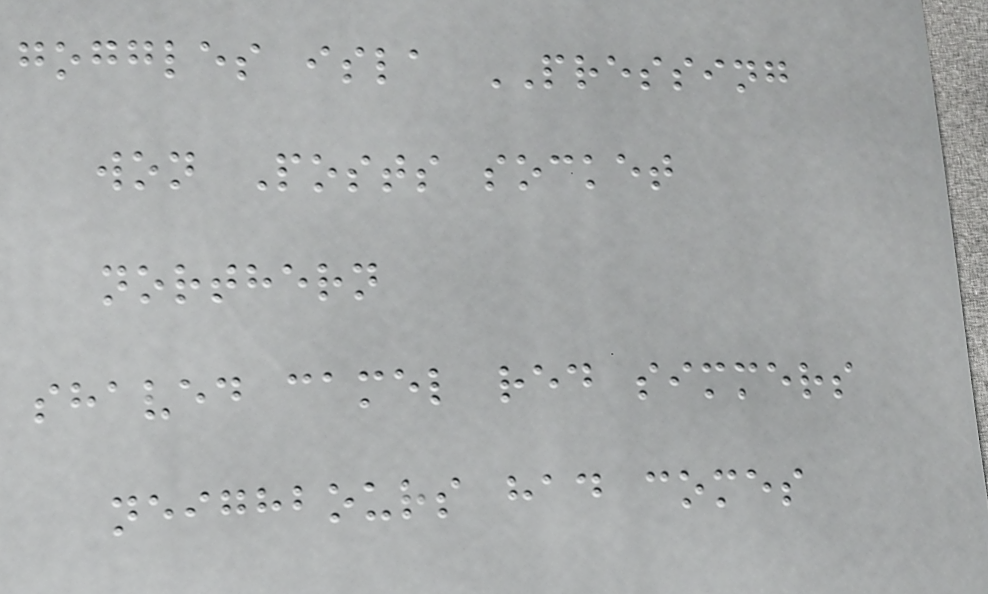goggles isla PRESSING
won Posts socket
northern
shaved camel red simmers
neighbours had comes
